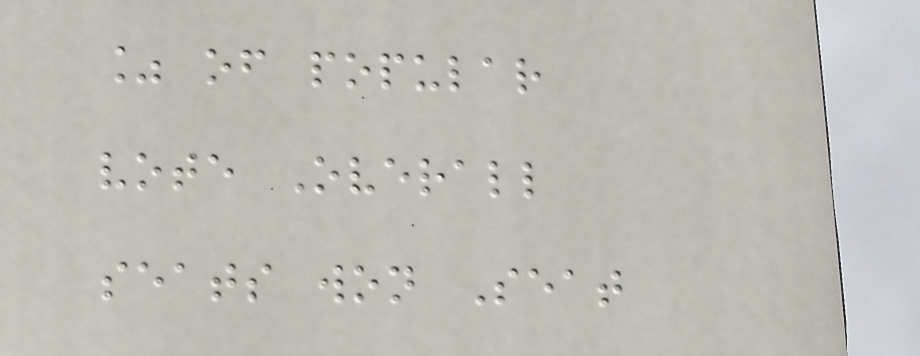% of popular
vote Overall
seats won Seat
